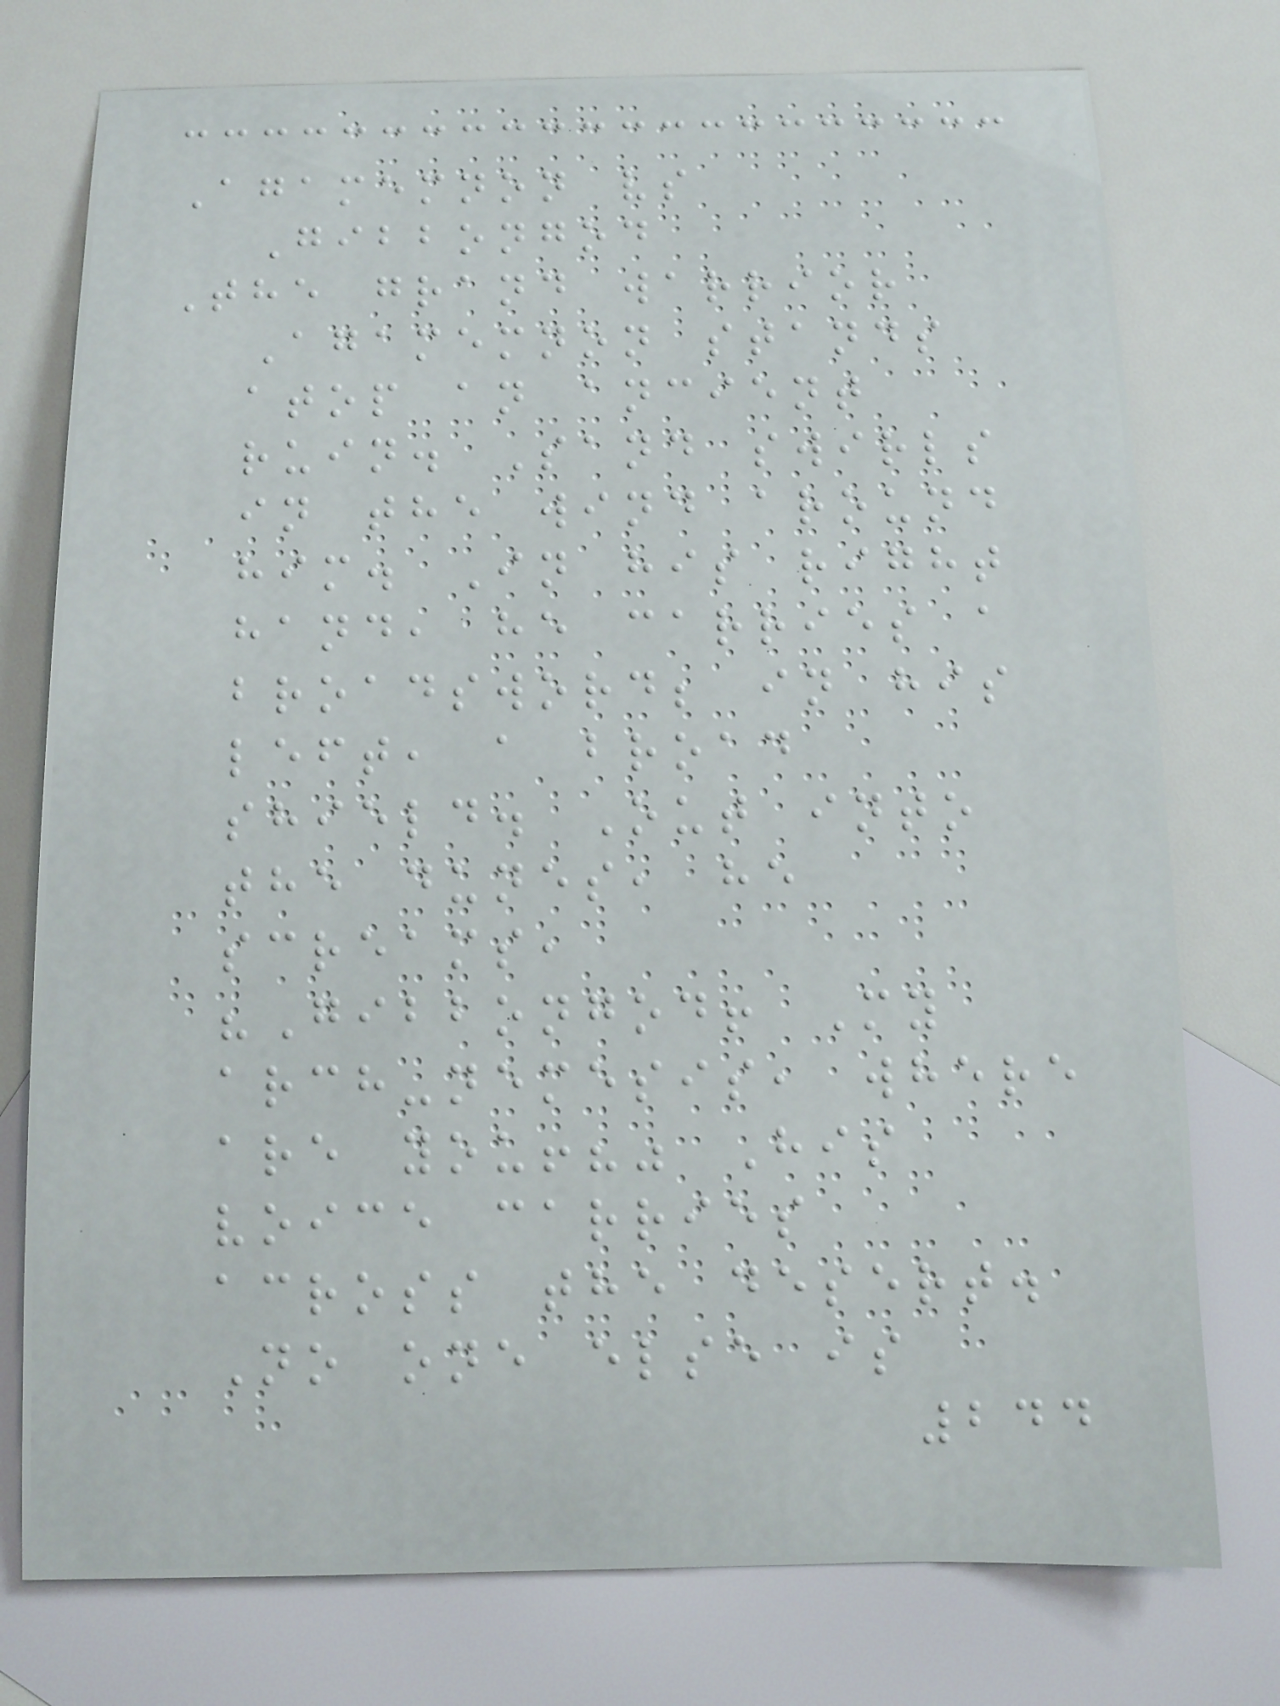Agamemnon vs
Gibbongod
The grand warrior
Agamemnon stands
atop an ancient
ruin. Sand swirls
in the wind around
him. In his right
hand, he carries a
broadsword; in his
left, a broad
shield. Out into
the dunes, he
screams,
"Gibbongod! My
arch-nemesis, where
are you!?" His
voice carries
across the desert.
No one else is
244
